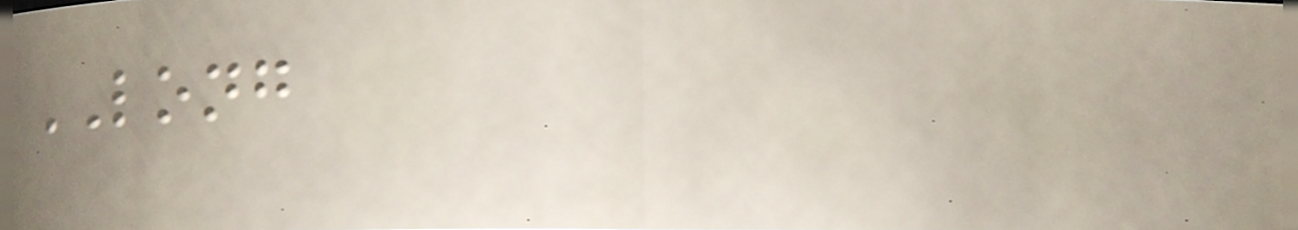LONG
